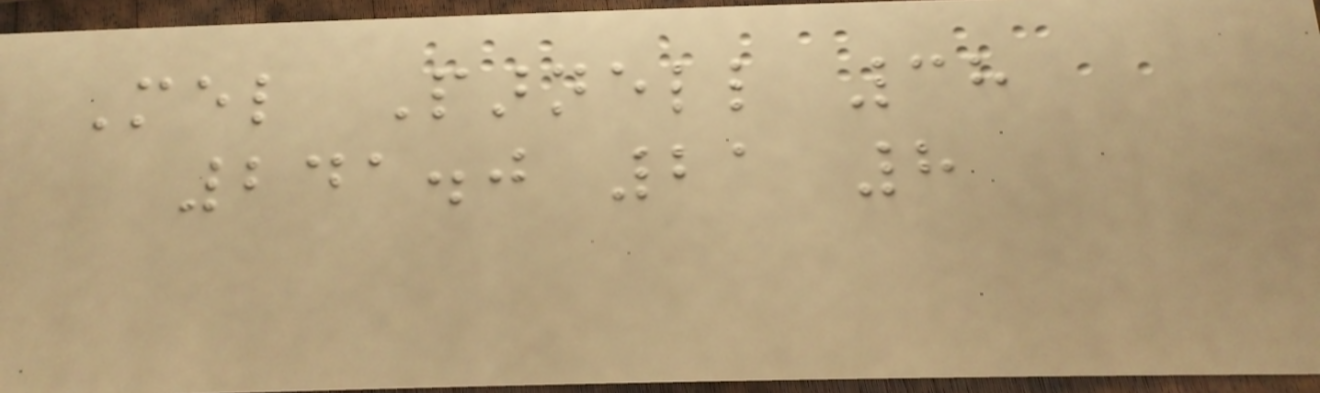Mel Parnell 38
241.0 21 8
